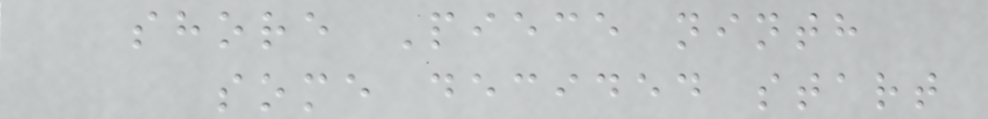shore Piece ninth
some decided start
